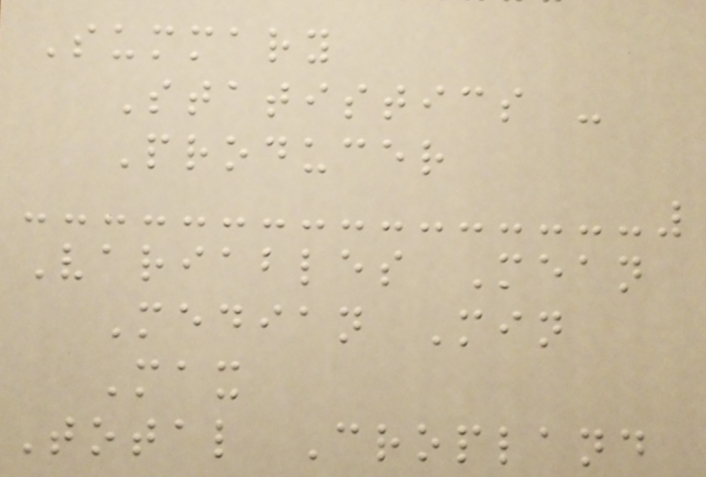Summary
Statistics -
Producer
Variables Mean
Median Min
Max
Total Cropland
